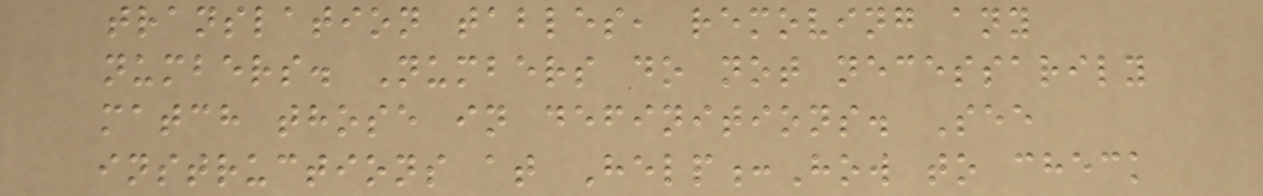translation tables, removing any
numbers. Numbers do not necessarily
match those in definitions. See
instructions at Help:How to check
